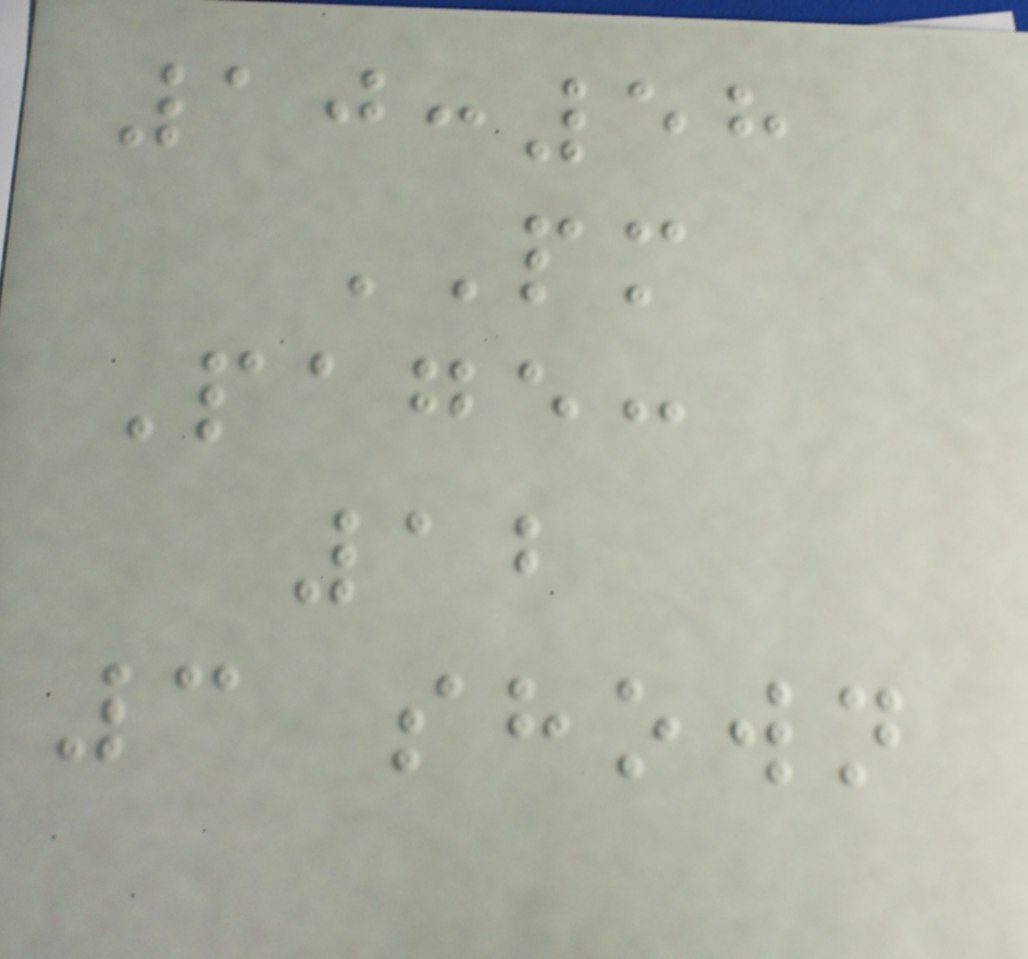10:58
PM
Page:
12
3 shown
